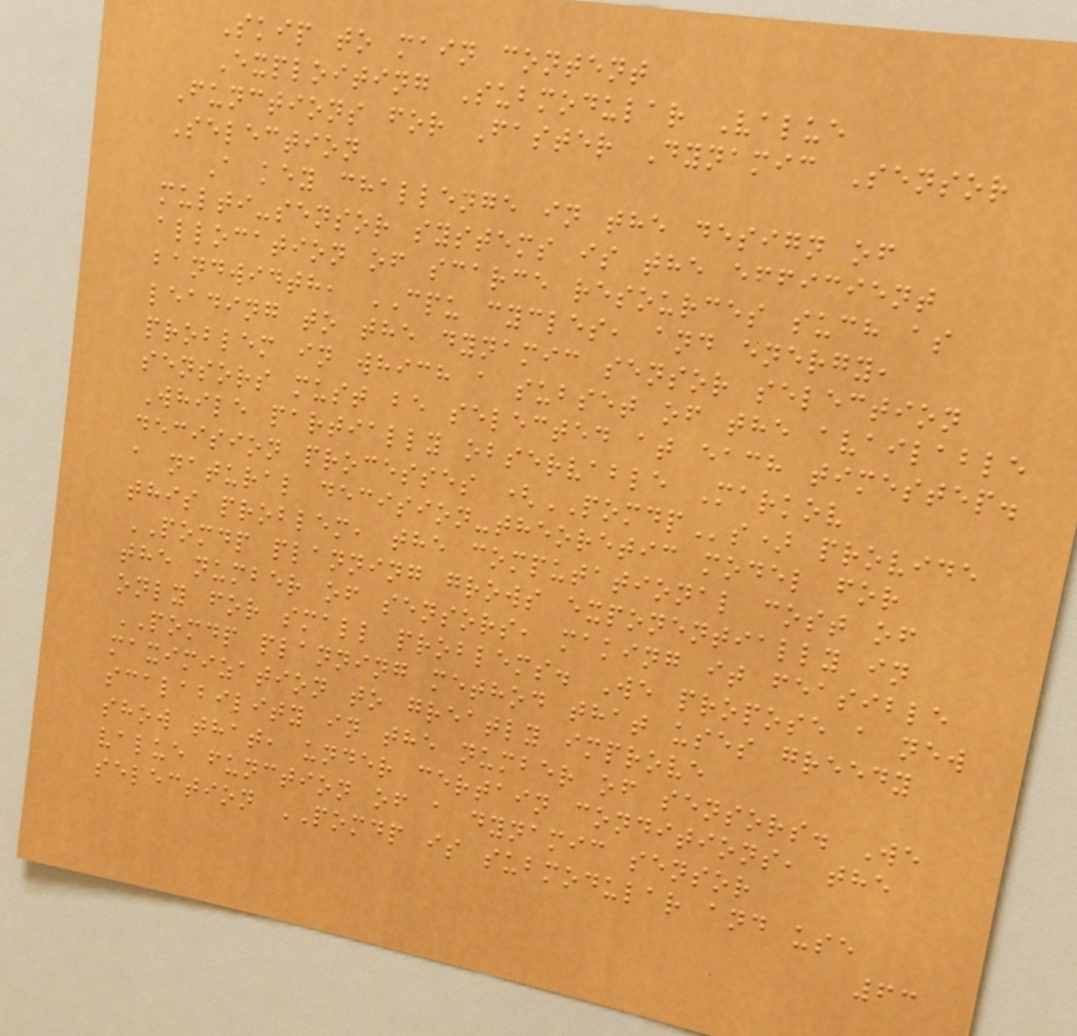Skip to main content
Exploiting Submodular Value
Functions for Faster Dynamic Sensor
Selection
A key challenge in the design of
multi-sensor systems is the efficient
allocation of scarce resources such as
bandwidth, CPU cycles, and energy,
leading to the dynamic sensor selection
problem in which a subset of the available
sensors must be selected at each timestep.
While partially observable Markov
decision processes (POMDPs) provide
a natural decision-theoretic model for
this problem, the computational cost of
POMDP planning grows exponentially in
the number of sensors, making it feasible
only for small problems. We propose a new
POMDP planning method that uses greedy
maximization to greatly improve
scalability in the number of sensors. We
show that, under certain conditions, the
value function of a dynamic sensor
selection POMDP is submodular and use
63
